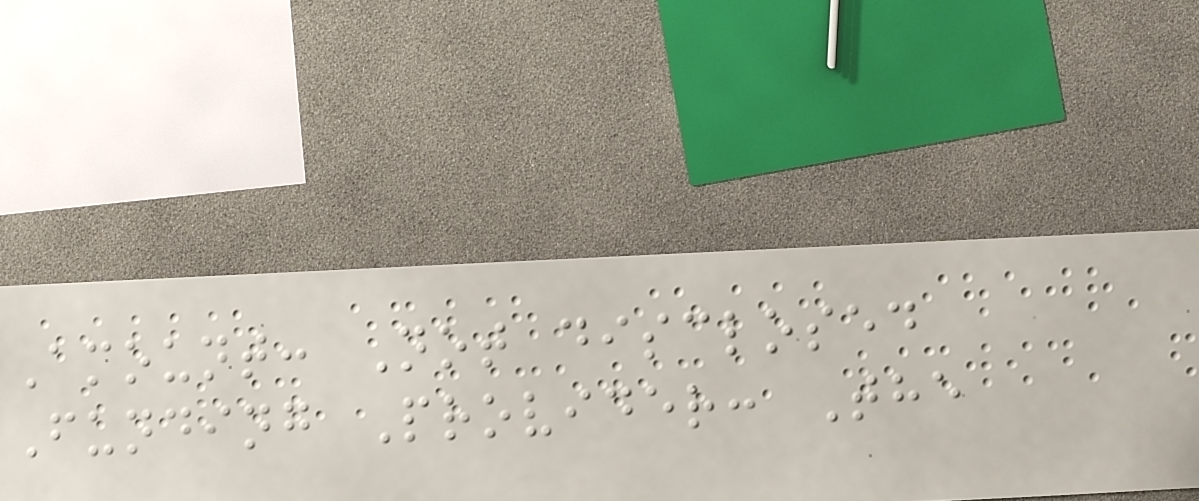Amount: Not disclosed
Funding Provider: The
